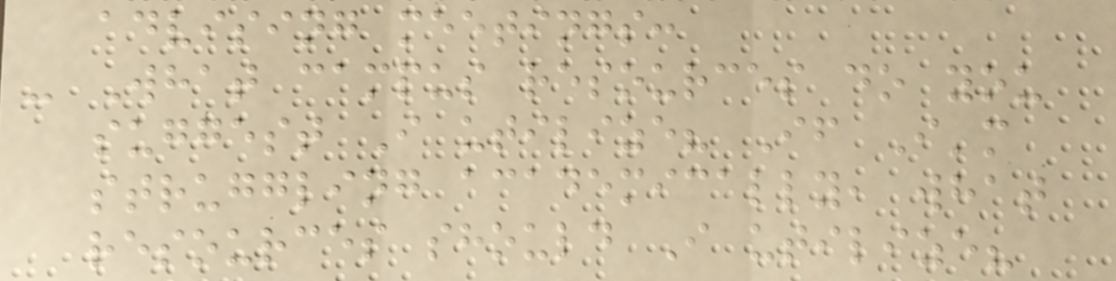advising meetings:
- What campus resources do you
suggest I utilize? If I'm
struggling academically, what
resources should I utilize?
